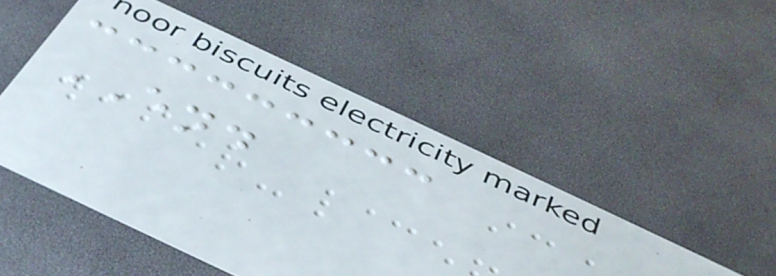END
